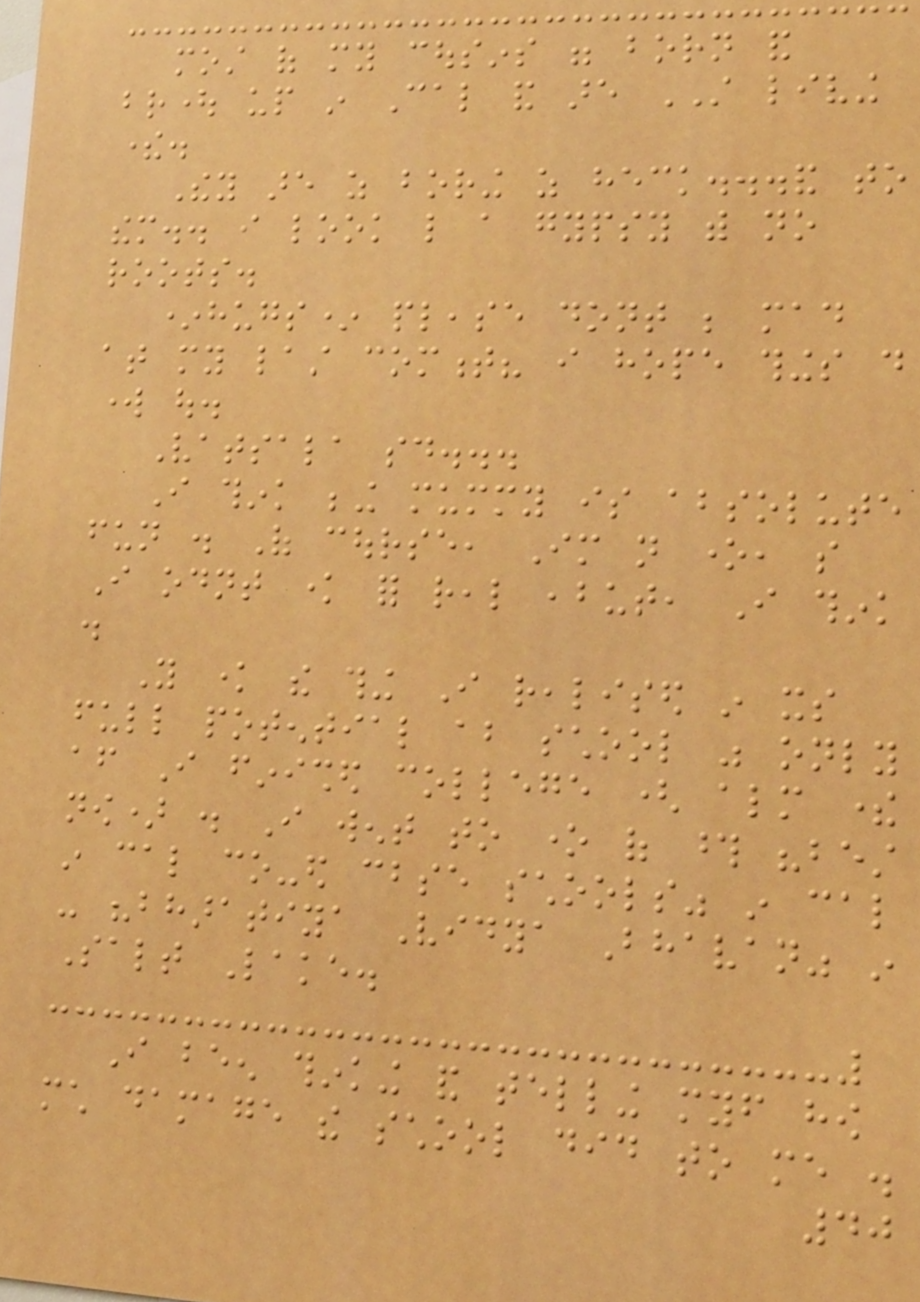most of my cousins were born and
brought up in Cal and are STILL living
there.
They are as boring as heck...and to
them.. i look like a gypsy with no
roots.
*hugs* please dont be mad
at my last comment? i hope things do
work out.
Vatsala said...
I think being mummy is absolute
fun . Of course, Im not one, so
I odnt know for real ,but, I think
.
You know the thing I realised in its
full potential about school was only
after I finished college ( almost there
now) . I went to one of those "best
in cal co-ed cbse schools" in cal
- "bharatiya Vidya Bhavan" in
Salt Lake.
I been thinking and telling myself how
much damage the school did to me .
40
